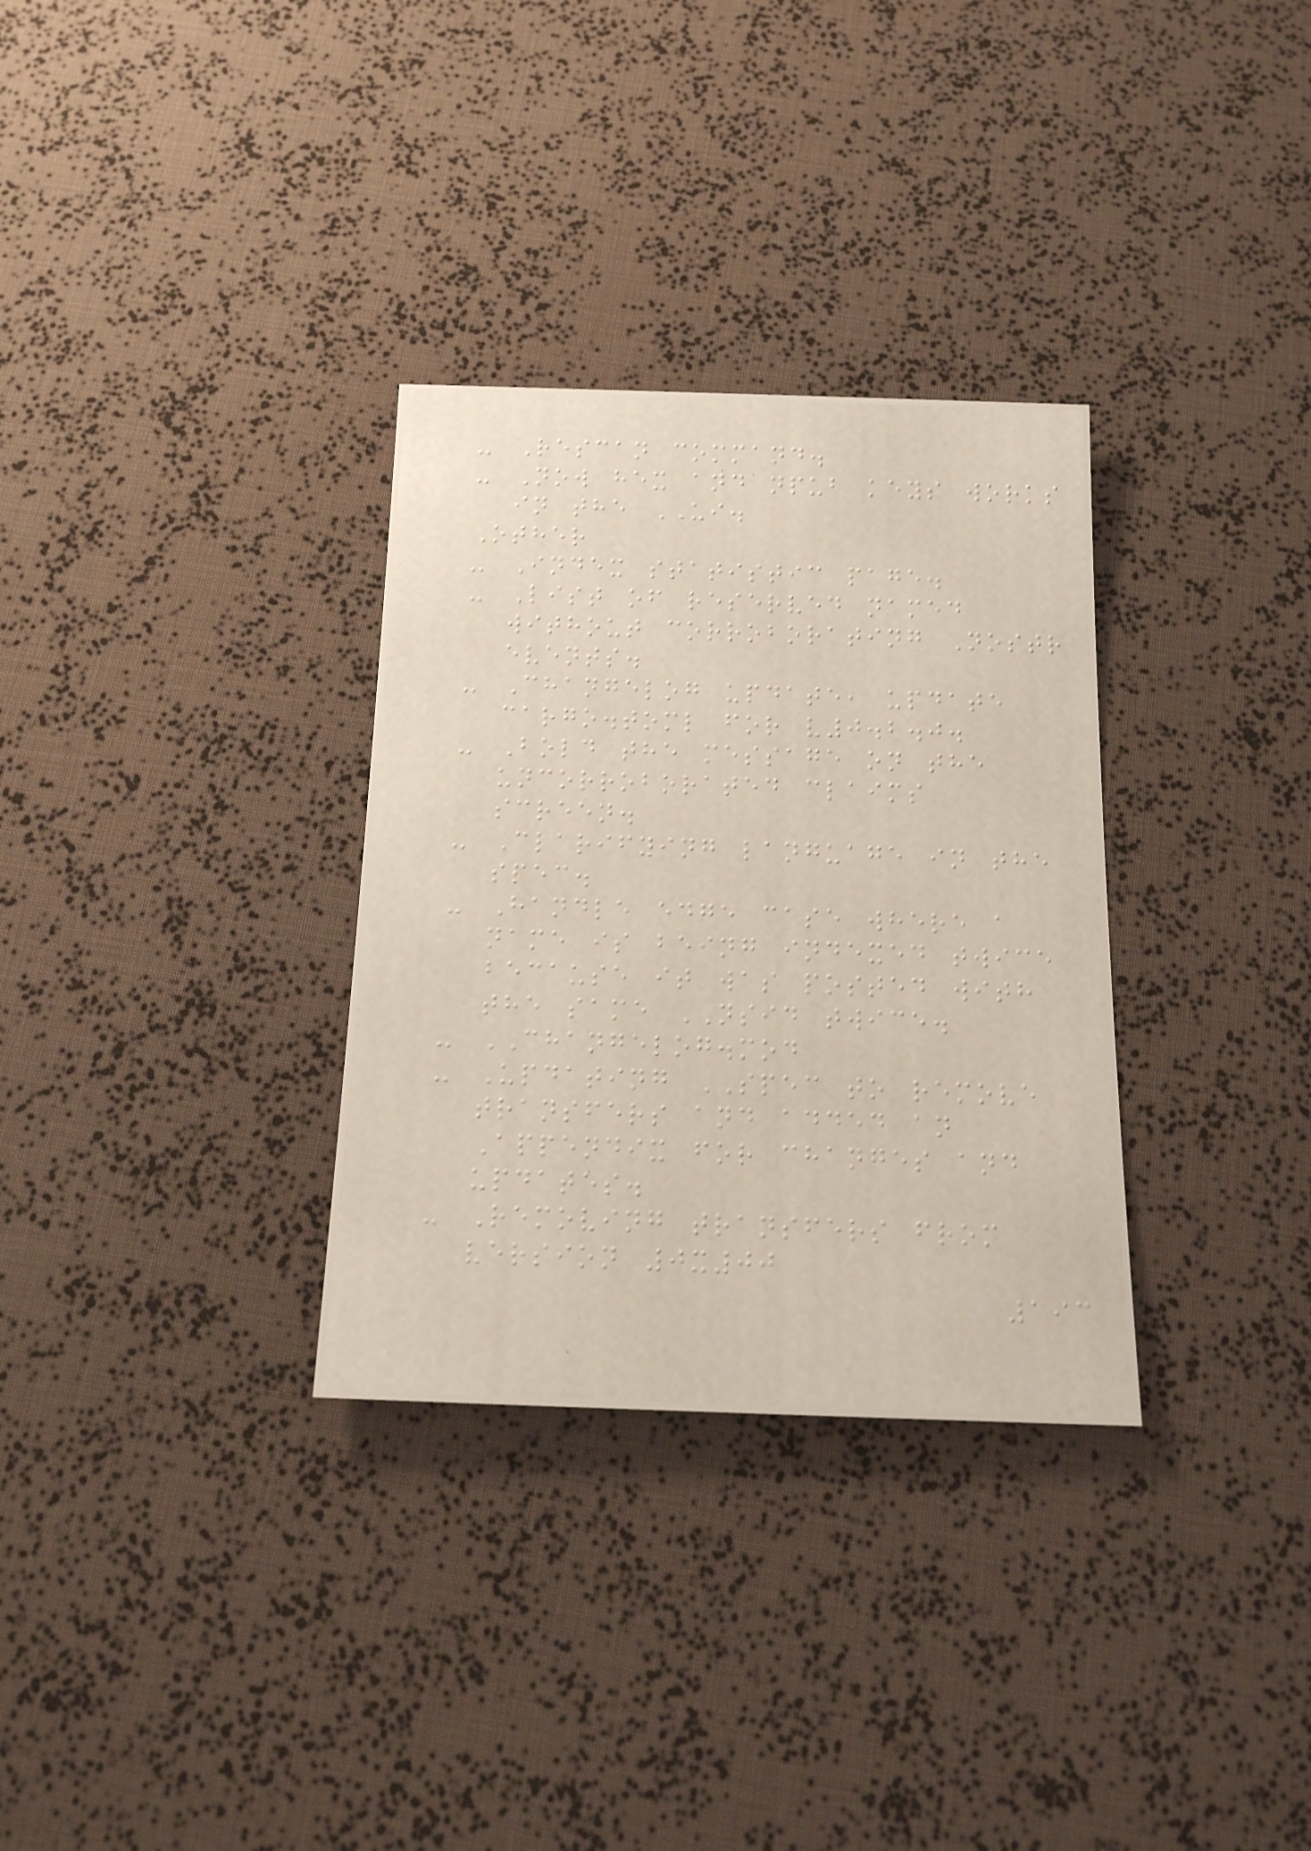- Rescan command.
- Now hex and npub keys works
in the UI.
Other
- Index statistic page.
- List of reserved named
without corroborating Nostr
events.
- Changelog update, update
cargo.toml for v0.2.0.
- Bold the message on the
uncorroborated claims
screen.
- Clarifying language in the
spec.
- Handle edge case where a
name is being indexed twice
because it was posted with
the same NSID twice.
- CHANGELOG.mod
- Updating SPEC to remove
transfers and added an
Appendix for changes and
updates.
- Removing transfers from
version 0x00
193
